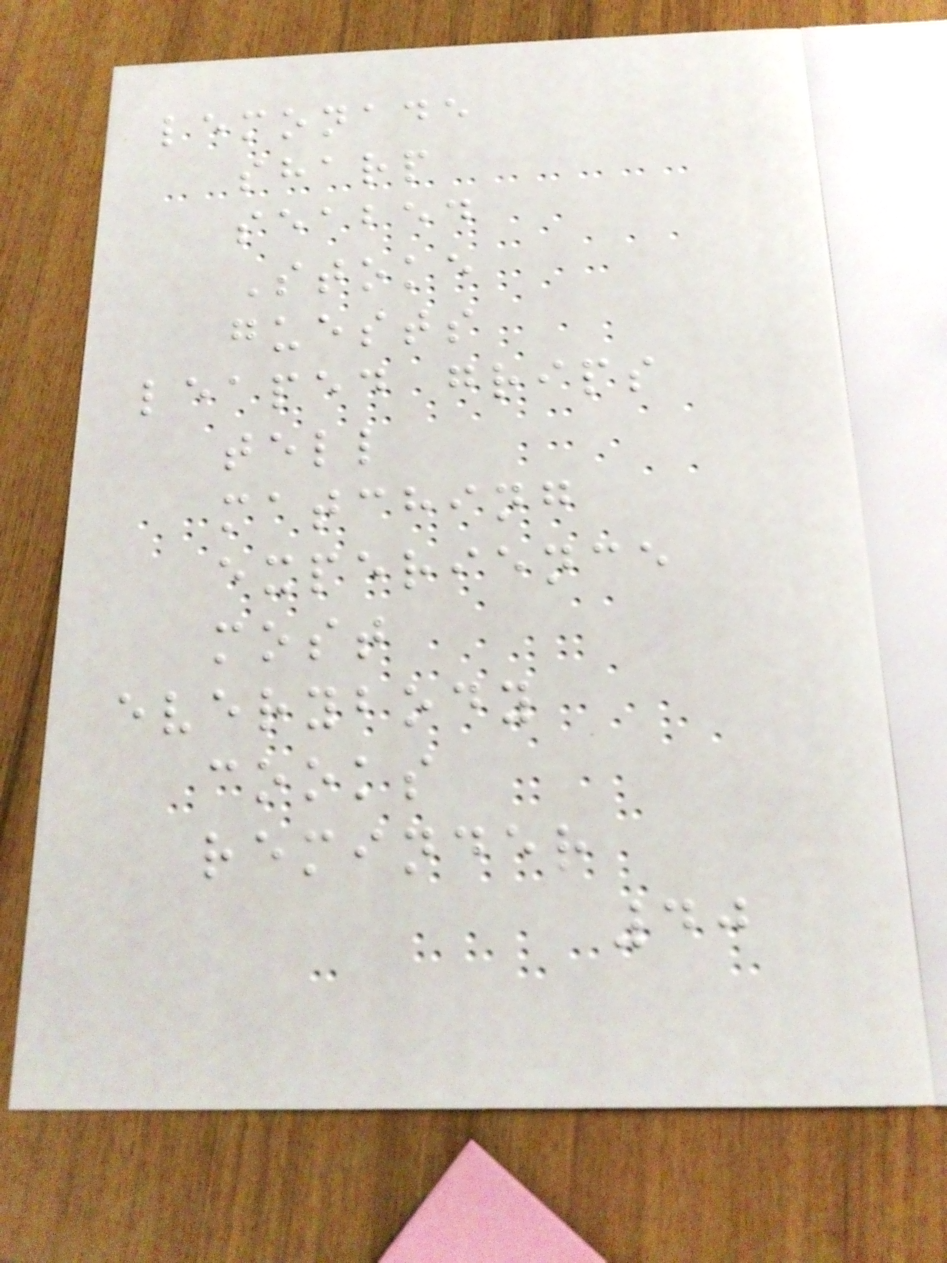lemonade
sharp
seabed
Stoke
guests
leaped grips
tell
matching
experience
most
everybody
cooks
reminder
40
